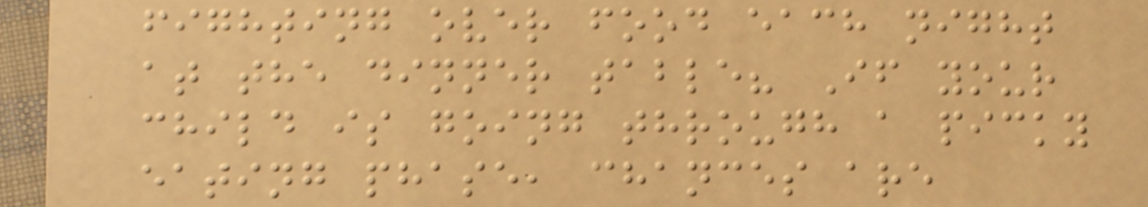fighting over food each night
at the dinner table? If your
child is going through a picky
eating phase, chances are
